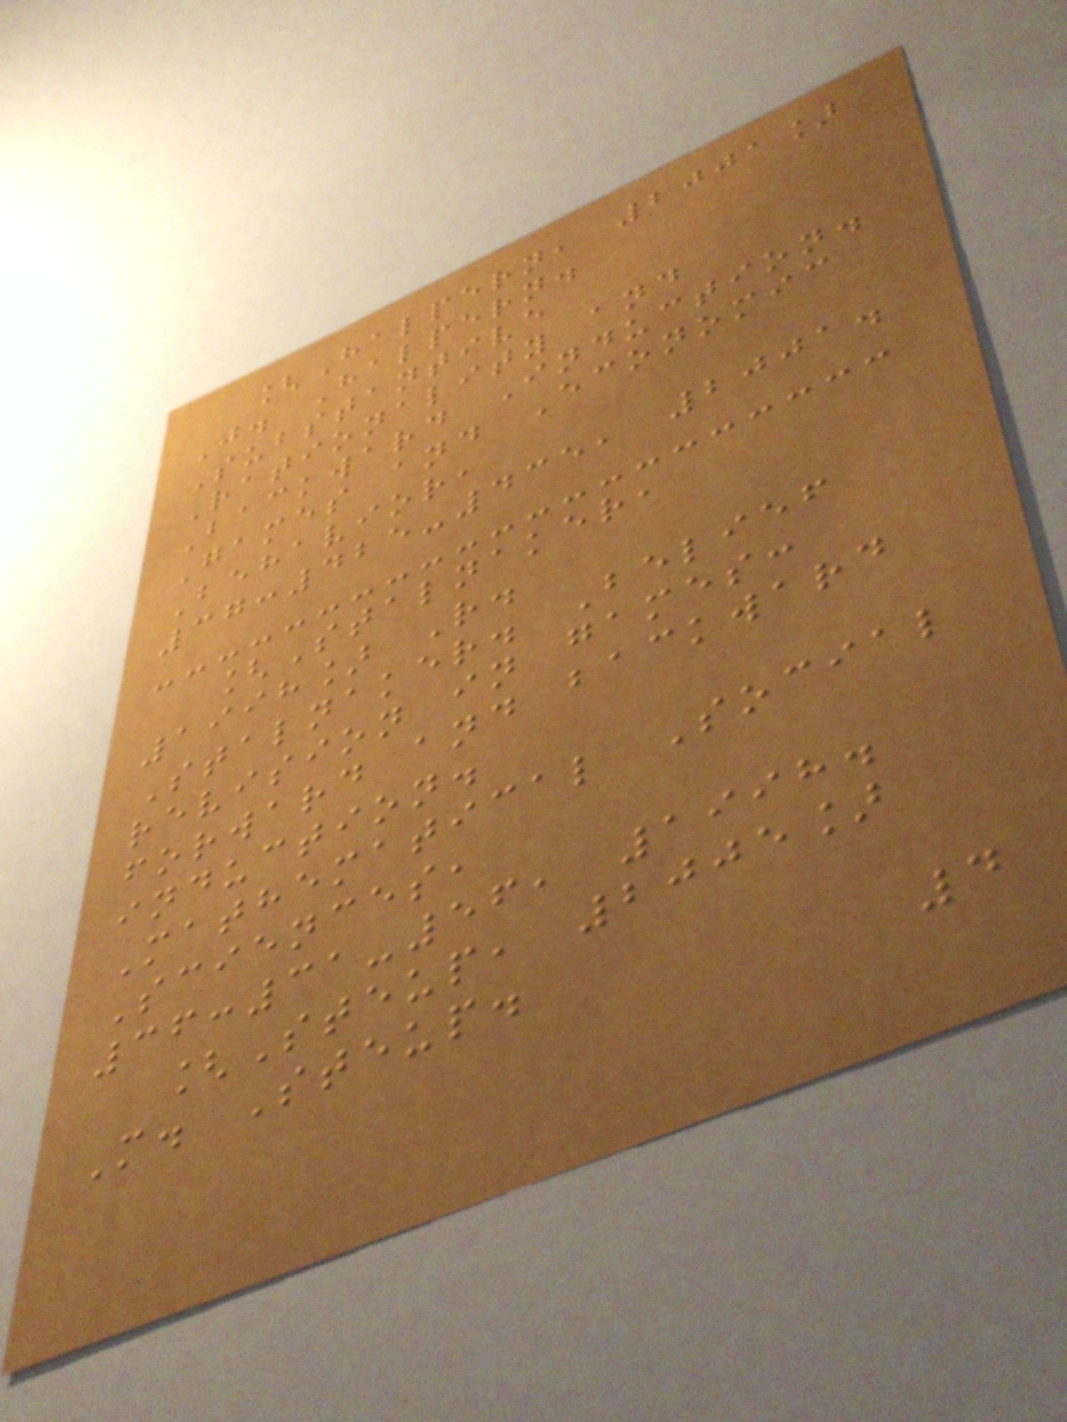[Halpern, 2001]
J. Halpern.
Substantive
Rationality and
Backward Induction.
Games and Economic
Behavior,
37:425-435, 2001.
[Stalnaker,
1998] R.
Stalnaker. Belief
revision in games:
forward and backward
induction.
Mathematical Social
Sciences,
36:31-56, 1998.
[Steup, 2005]
M. Steup.
4
